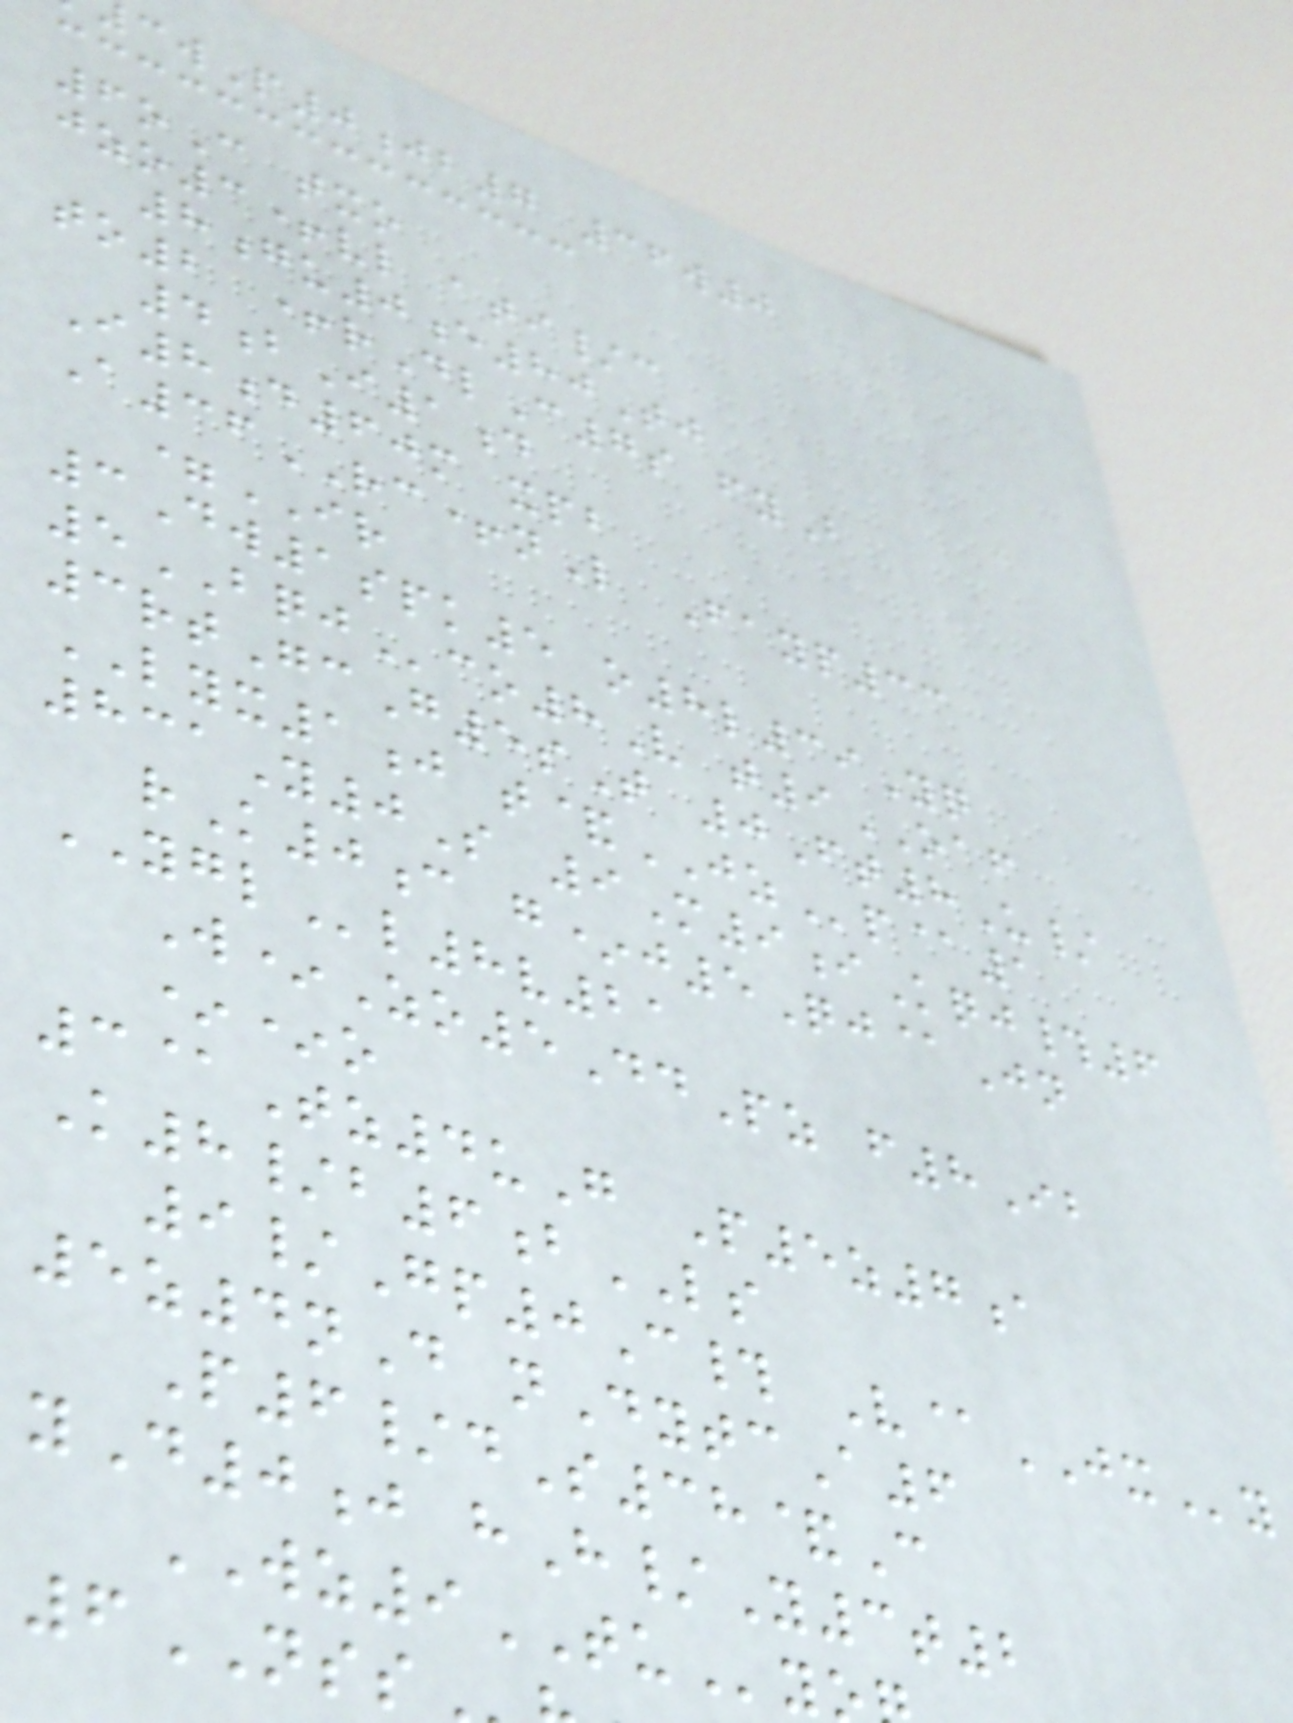wP0jb7 36w0
6oC txo
jzo3+vl ati/c
8gu0e80Tj
to2 +rDlC7s fyB
4bI1d
I8d60m xpb
A36RC+nL Fayp33
=IR
3Dw1spk5 o8l39Yq
5BQJco8V t9OAF
3rtGcG5sT 0Ft8U/
LYX1j t&JZp@1
831Y0S 9M9iKqj#6
rK0c g*j5Qj@Jn
YGLl8v21
W*Zo5DdPz f8Ib
**o
3@Tz4uG P5z7a
K8/b6bLS
9/Gp0C# V@JXy
5z4nD nDytcA6
P6/dS38&C
yD0j hH/Y3t2
WZ9TUy
6NSS
